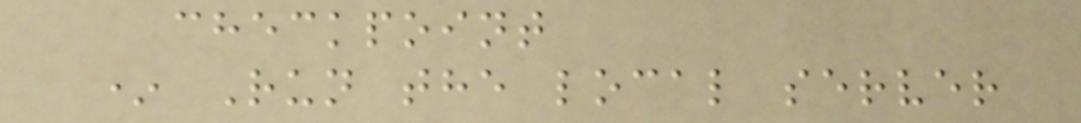checkpoint
* Run the local server
